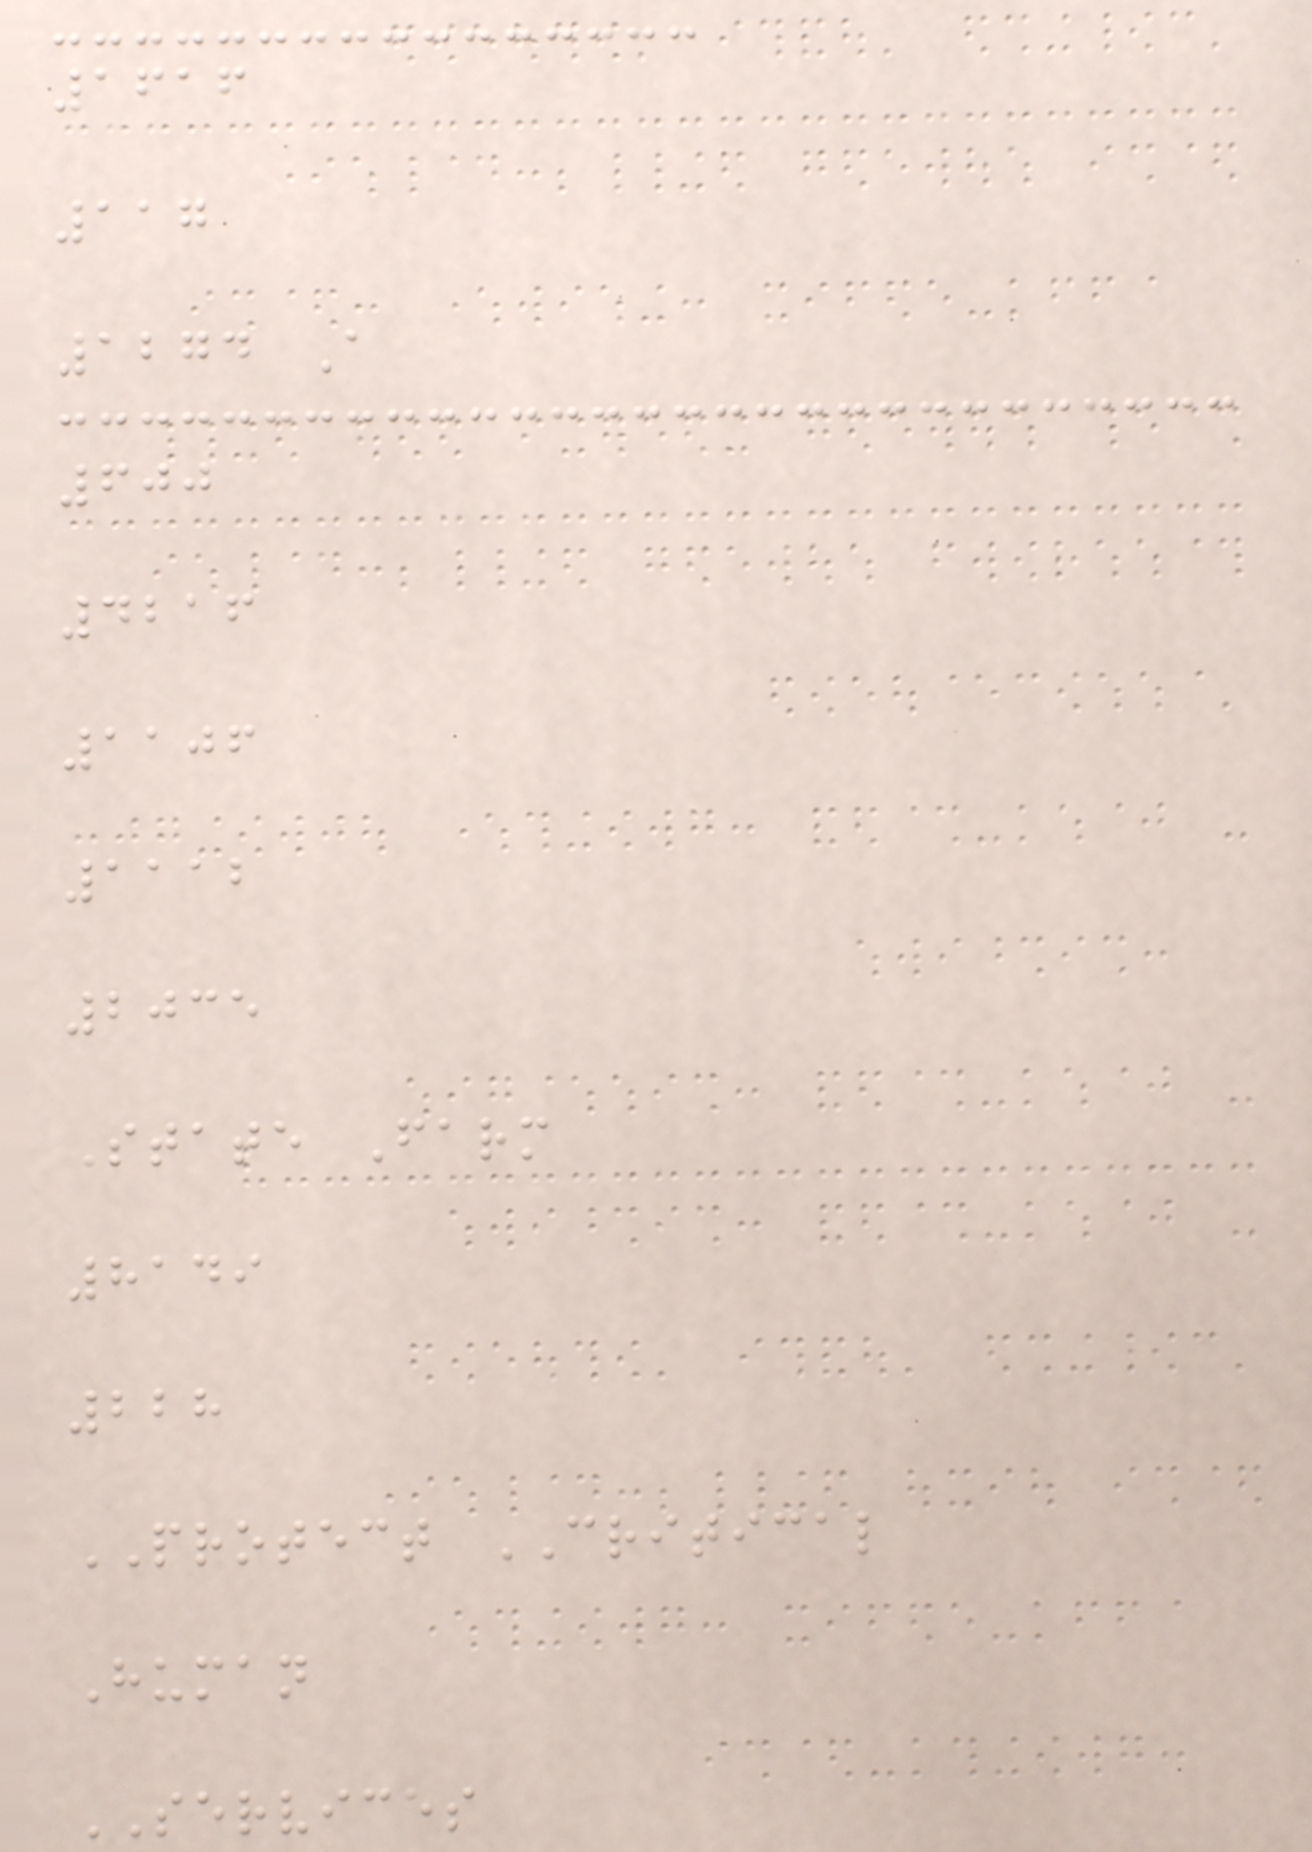1616
117
1274 A
600
4216
1106
1112
2035
State Farm
8149
228
PROTECT CRITICAL
Human
SERVICES
